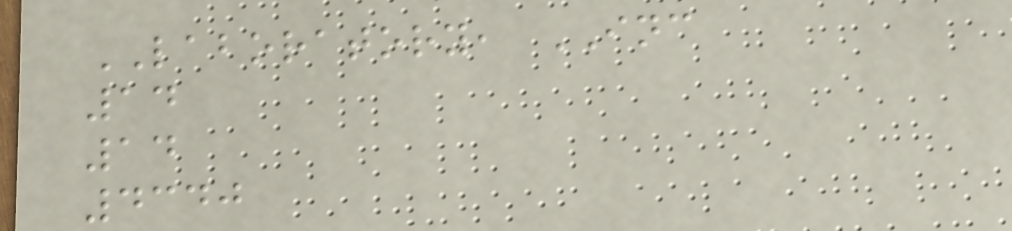LABORATORY, INC
14
14
4340
